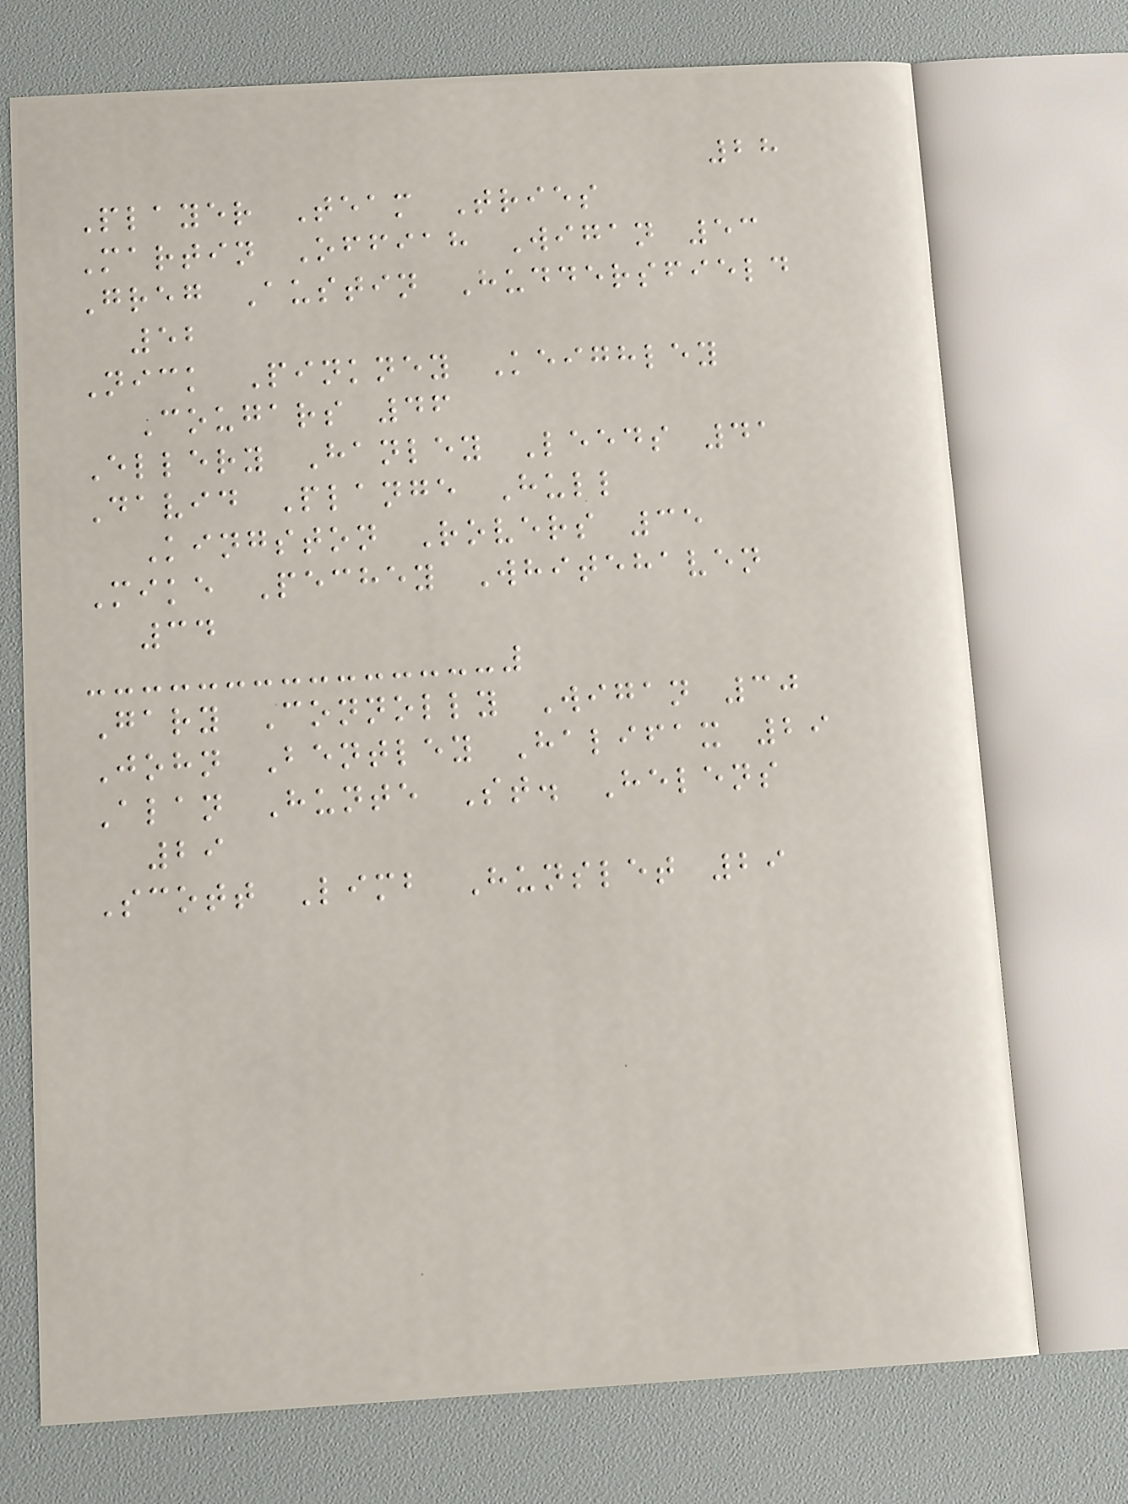28
Player Team Tries
Martin Offiah Wigan 53
Greg Austin Huddersfield
52
Nick Pinkney Keighley
Cougars 46
Ellery Hanley Leeds 41
David Plange Hull
Kingston Rovers 35
Mike Pechey Whitehaven
34
Gary Connolly Wigan 30
John Bentley Halifax 29
Alan Hunte St. Helens
29
Scott Limb Hunslet 29
